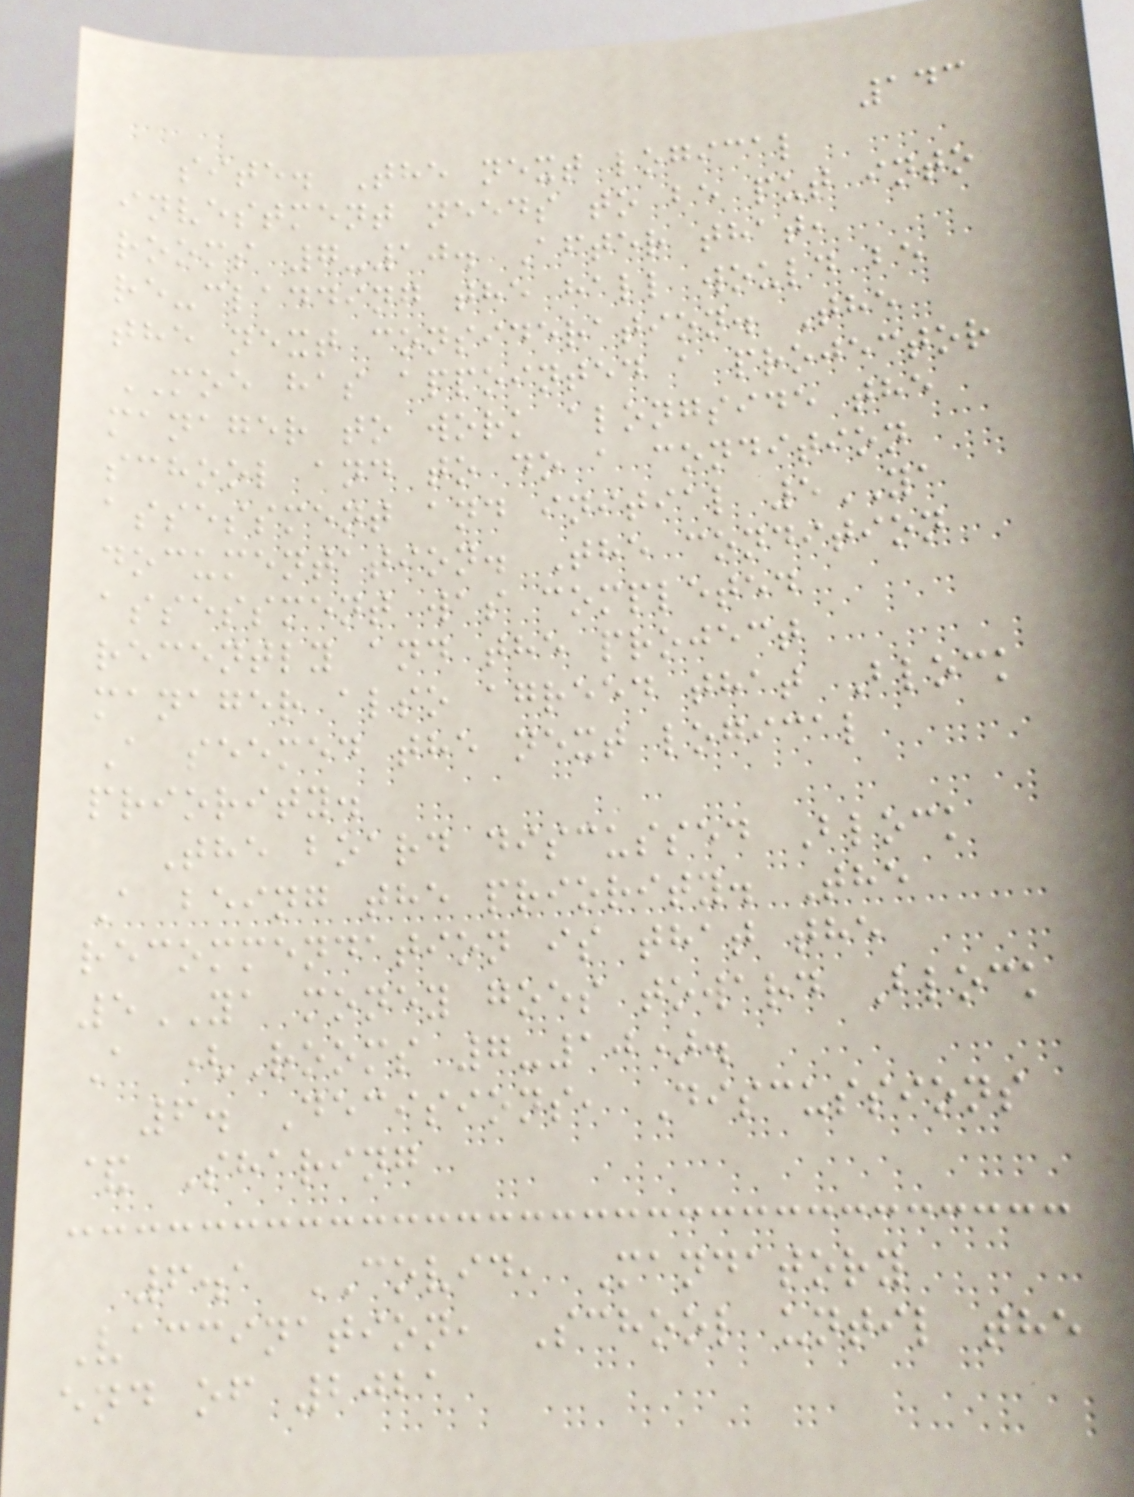143
site. The next logical
investment needs to be put into
rooms 7-10. After that,
re-cladding the hall would be
the next consideration. The
MOE has appointed a projector
manager to work alongside the
school and to do a condition
assessment and initial 5YA
documentation. The condition
assessment was completed
recently and the project
manager also agreed that Block
A seemed the next logical
priority.
The board discussed Block
A being the priority. The
recommendation is that the
5YA money goes toward Block
A (Rooms 7-10).
6. Decisions, Discussions
& Sharing
6.1 COVID, Mandatory
Vaccination, School until the
end of 2021
